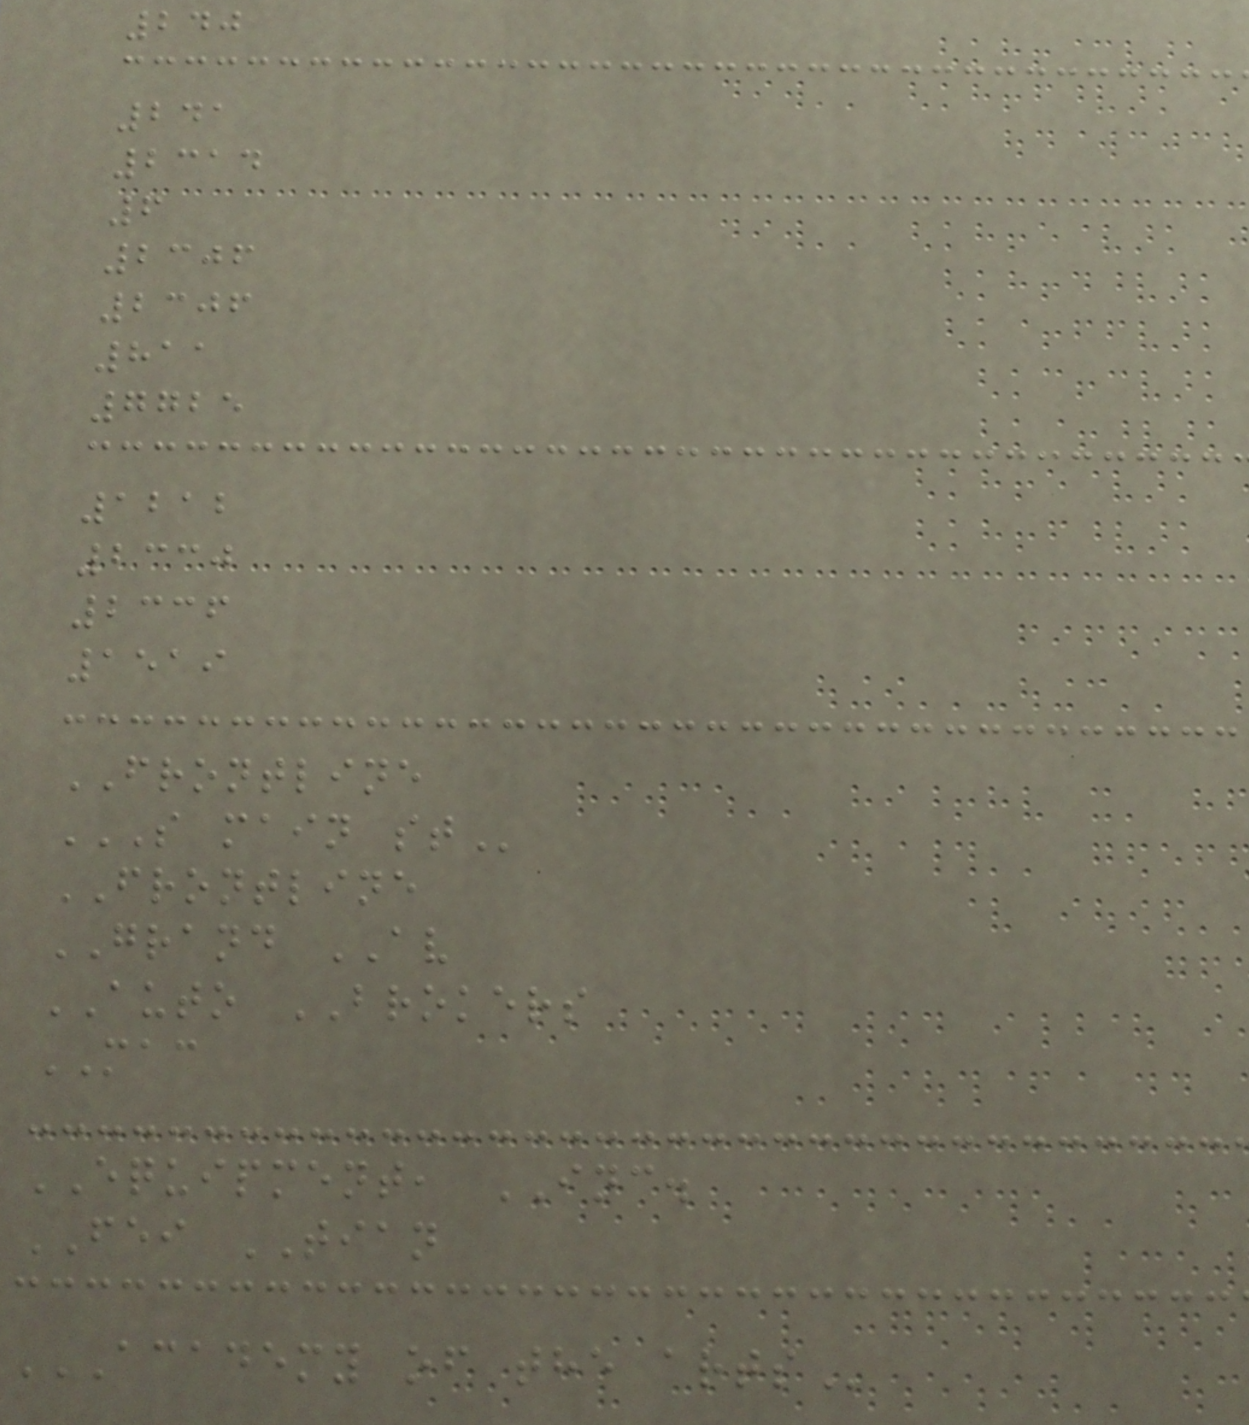240
241
2314
6
2306
2306
811
7725
1212
2330
2336
1519
FRONTLINE
S MAIN ST
FRONTLINE
GRAND AV
AUTO BROKERS
MAC
EQUIPMENT, INC.
FEI TIAN
ACADEMY OF THE ARTS
